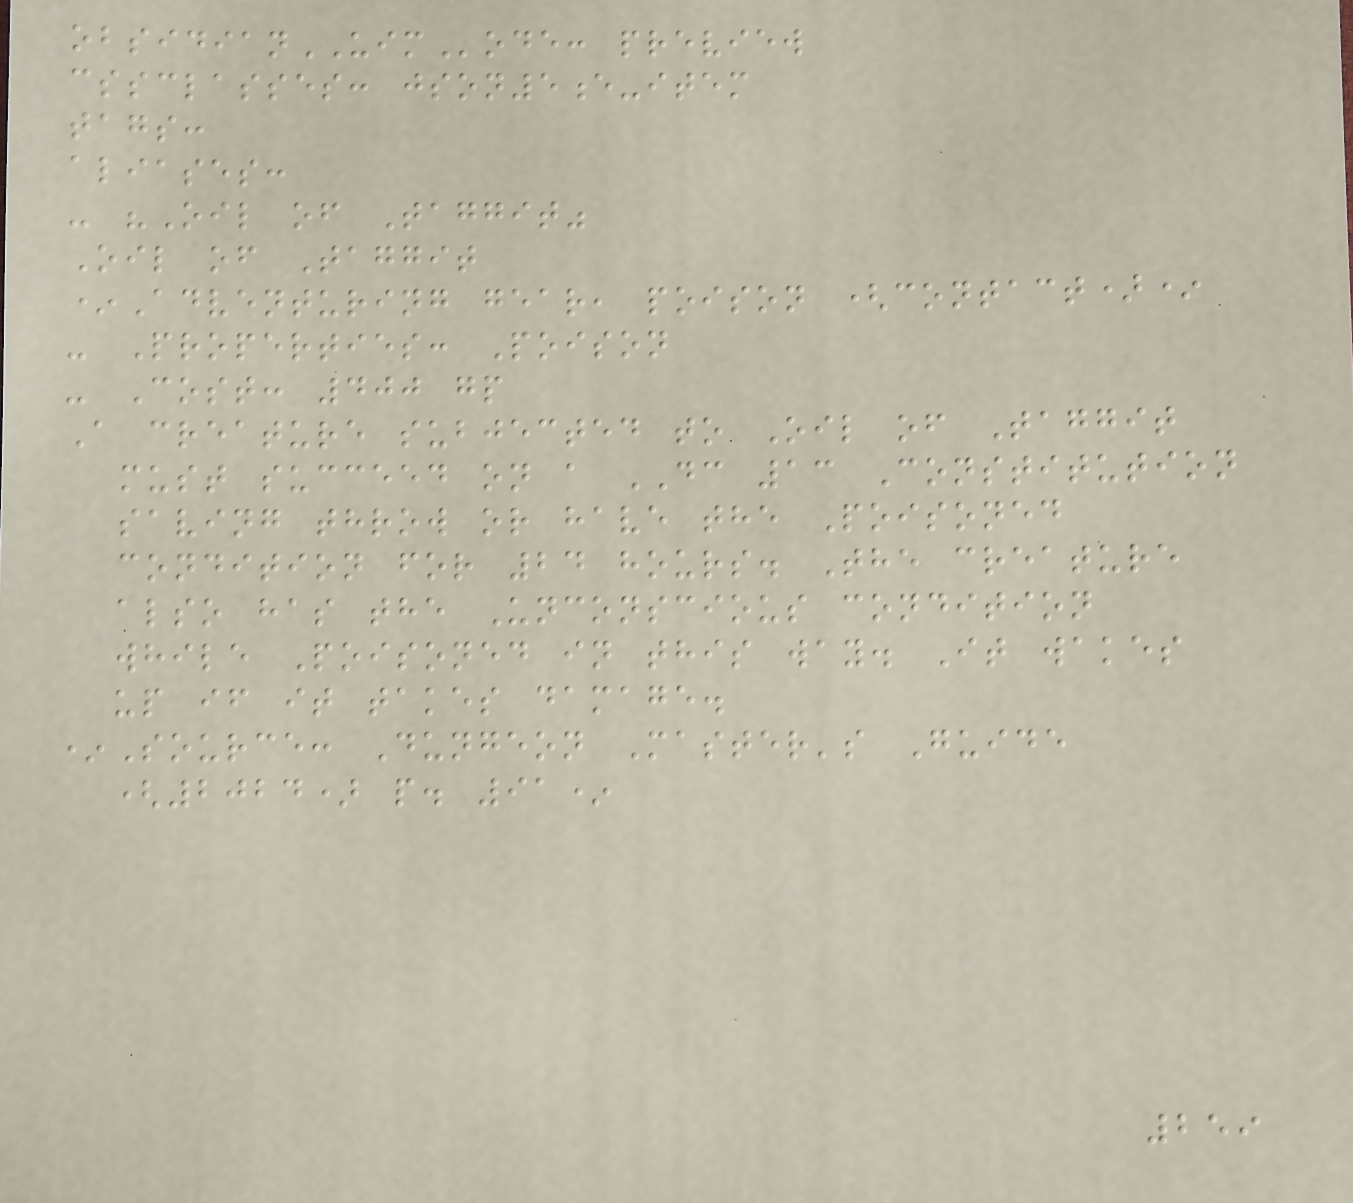obsidianUIMode: preview
cssclasses: json5e-item
tags:
aliases:
- "Oil of Taggit"
Oil of Taggit
*Adventuring gear, poison (contact)*
- Properties: Poison
- Cost: 400 gp
A creature subjected to Oil of Taggit
must succeed on a DC 13 Constitution
saving throw or have the Poisoned
condition for 24 hours. The creature
also has the Unconscious condition
while Poisoned in this way. It wakes
up if it takes damage.
*Source: Dungeon Master's Guide
(2024) p. 91*
259
